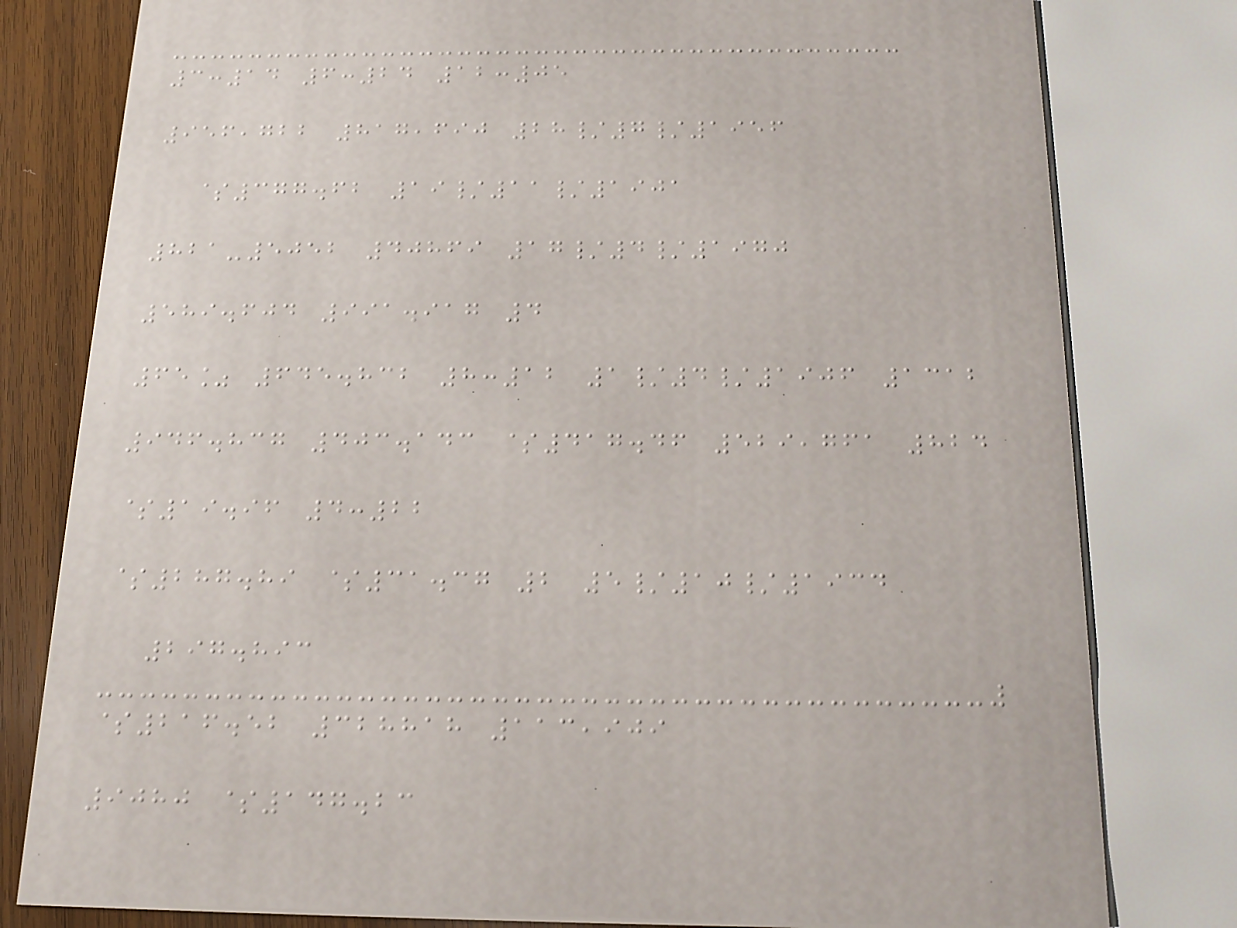3:14 6:24 12:05
956,722 817,690 28/7/1956
$377.62 19/11/1901
821-5052 40869 17/4/1970
589.604 991.917 4
65% 645.832 8:12 1/4/1906 1312
946.837 403.143 $417.46 529,761 824
$19.96 4:22
$287.89 $31.37 2 5/10/1934
297.893
$216.52 328818 113,909
9080 $147.23
